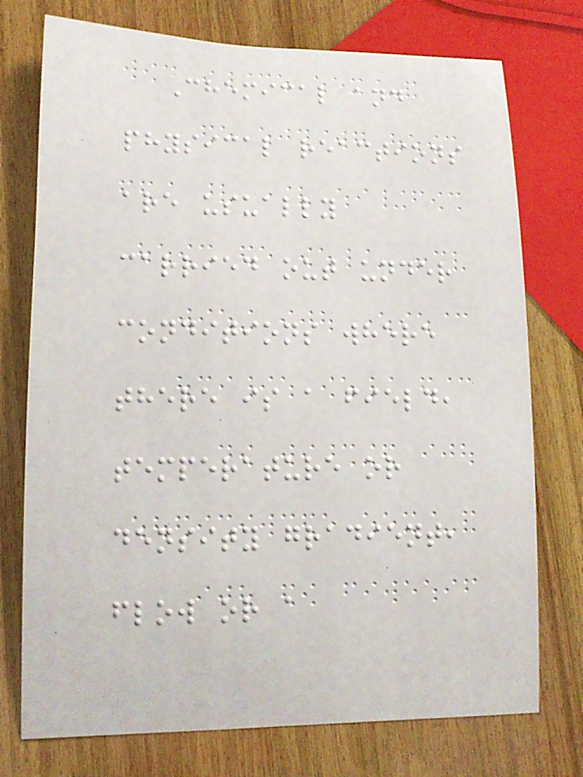Chemical and
physical reactions
are usually
carried out under
conditions where
there is a field,
temperature or
density gradient,
flow or a
